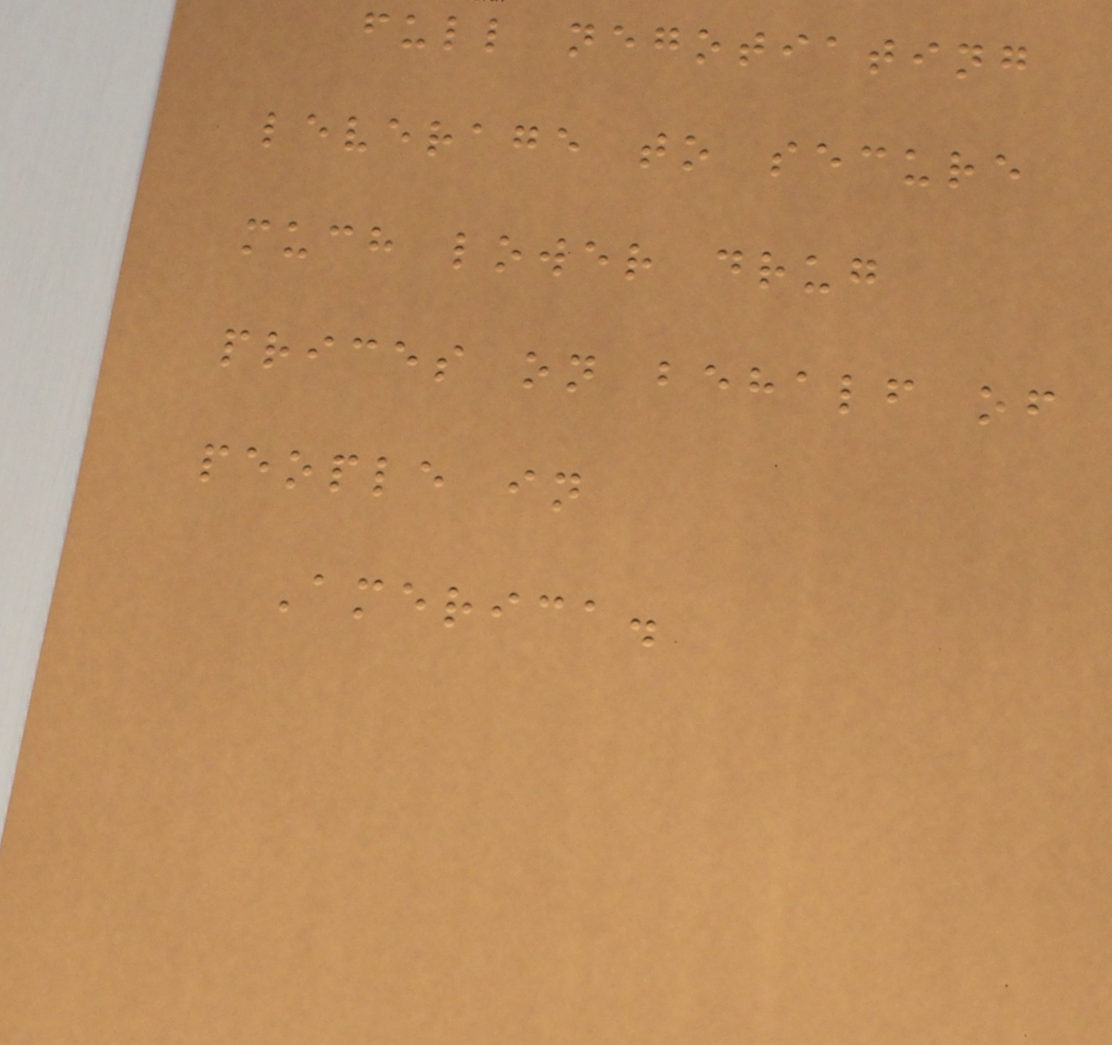full negotiating
leverage to secure
much lower drug
prices on behalf of
people in
America.
